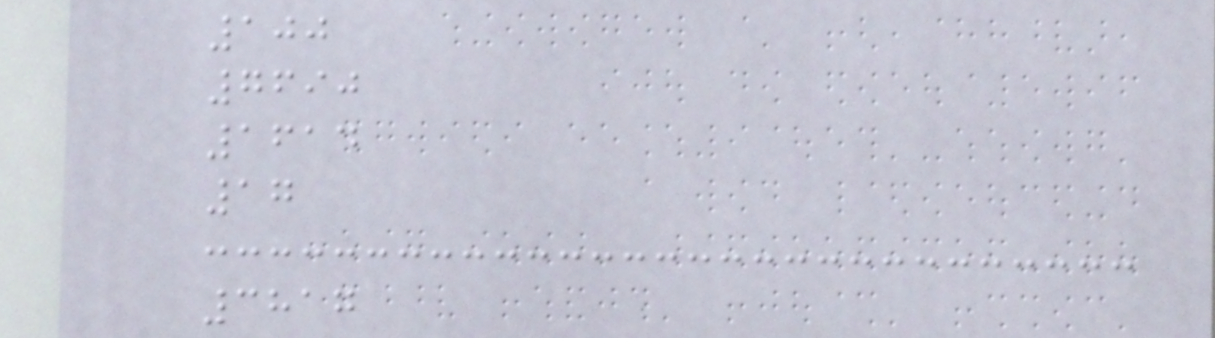100
7690
1614
17
3817
